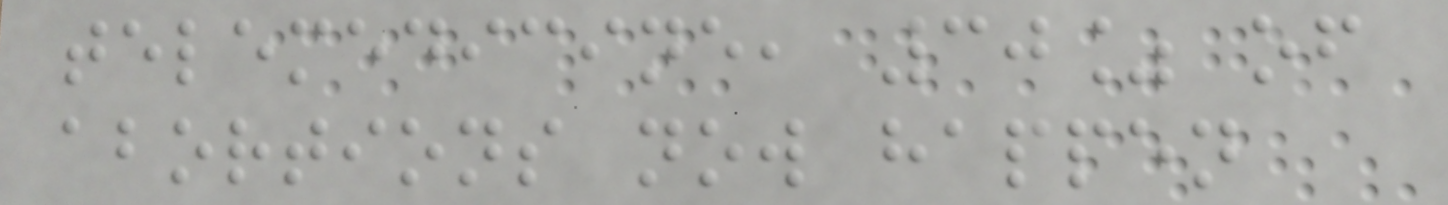telemedicine, 30% of
abortions now happen
